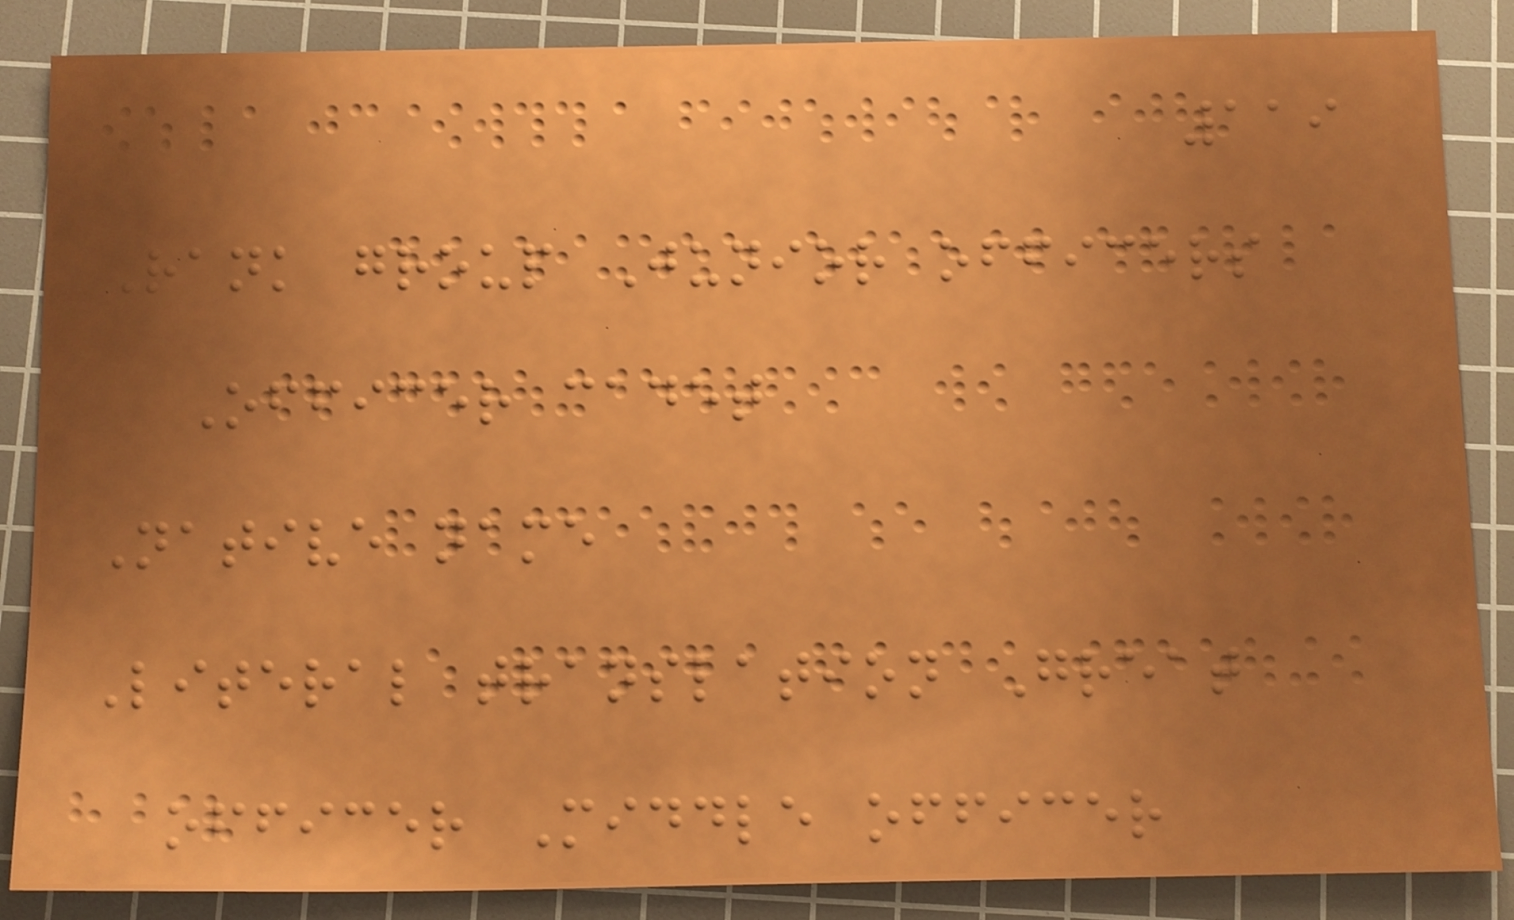119
Rank group Junior officers
Officer cadet
Native name
Literal translation Great
officer Middle officer
